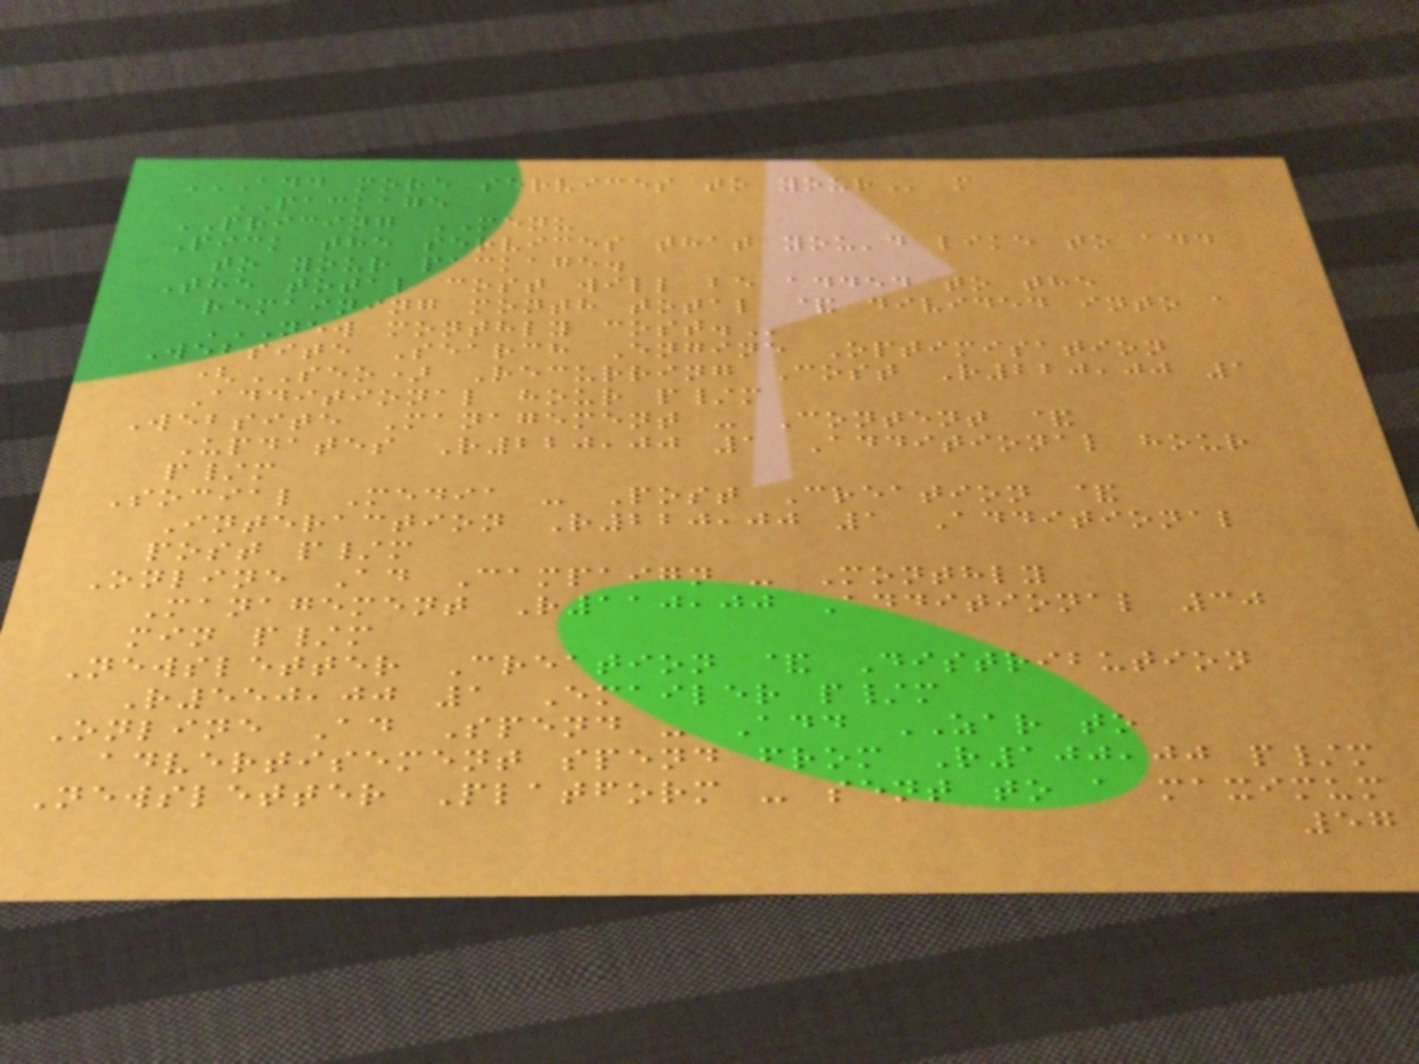ADD MORE SERVICES TO YOUR m
PACKAGE
PRICING MENU
Pick the services that you'd like to add
to your package.
The total cost will be added to the
remaining month total & divided into a
NEW MONTHLY COST.
Website Search Engine Optimisation
(SEO) Recurring Cost R220,00 1
Additional hour p/m
Website Management - Content &
Updates R220,00 1 Additional hour
p/m
Social Media - Post Creation &
Interaction R220,00 1 Additional
post p/m
Online Ad Campaign - Monthly
Management R110,00 Additional 30
min p/m
Newsletter Creation & Distribution
R550,00 1 Emailer p/m
Online Ad Spend - Add ZAR to
advertisement spend from R100,00 p/m
Newsletter Platform - sent to a maximum
57
